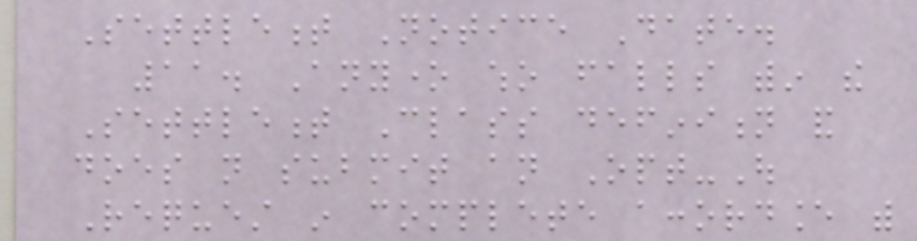Settlement Notice Date.
11. Anyone who falls within the
Settlement Class definition and
does not submit an Opt-Out
Request in complete accordance with
